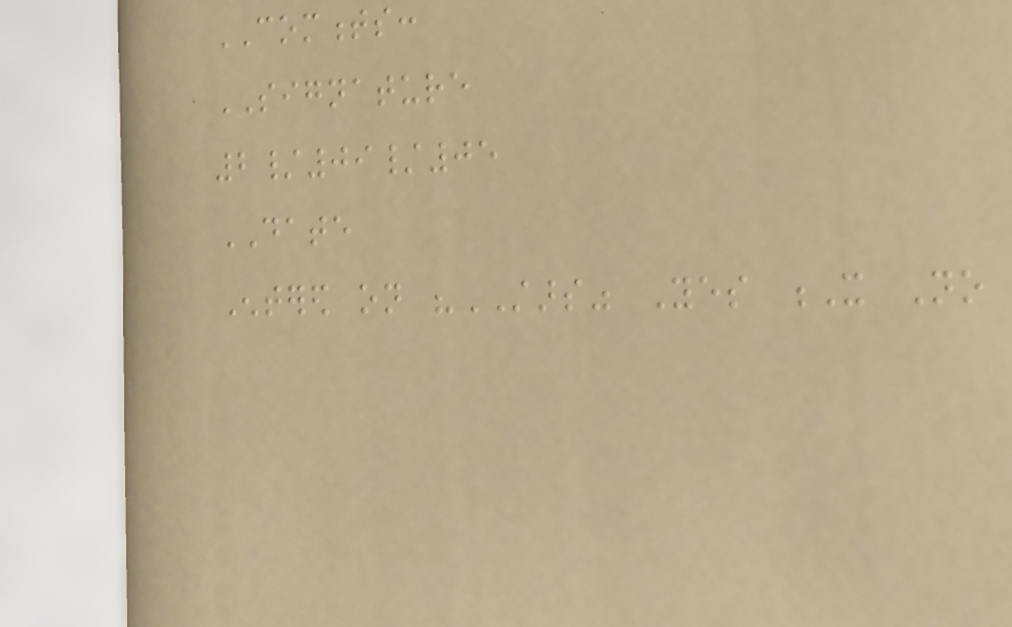COMMENTS:
SIGNATURE
2/09/05
DATE
Entered on "STARS" Yes X No
